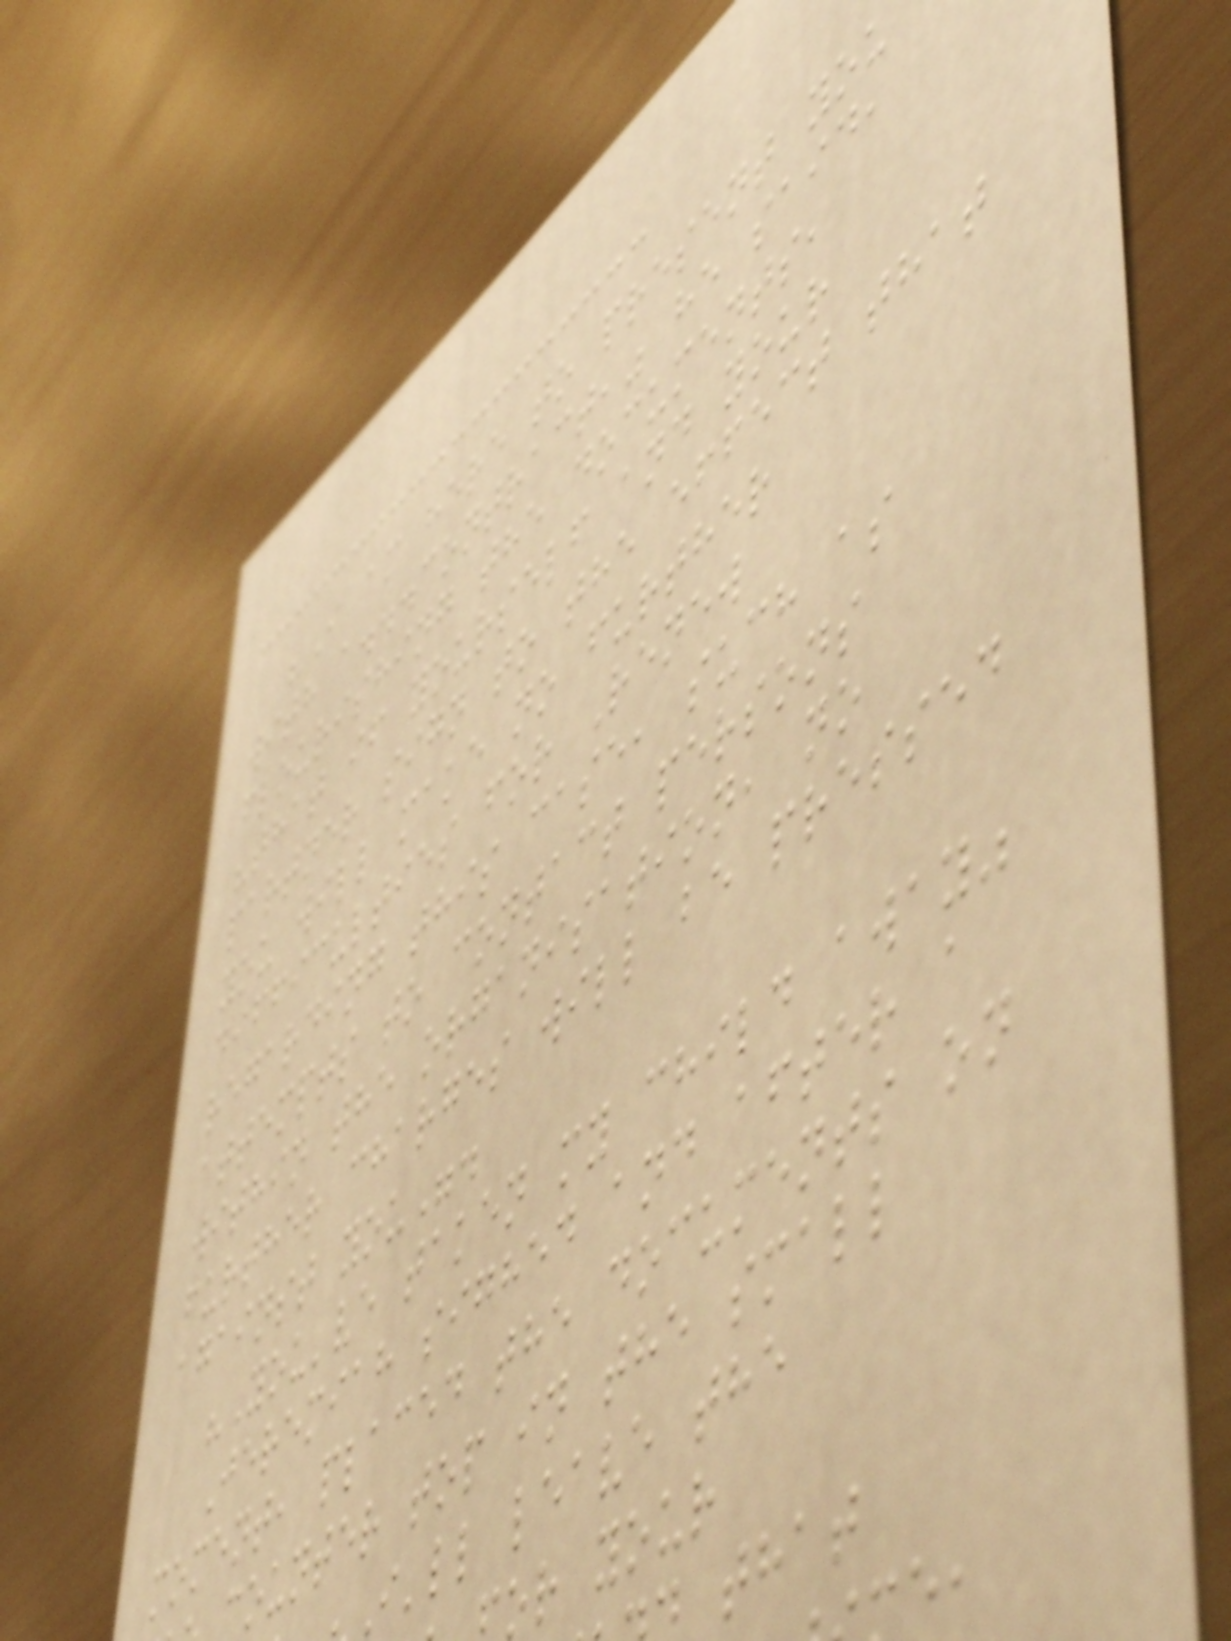"I am here to present you
with a...contract," he said,
flourishing the documents,
"that if yourself and your
partner sign to the effect that
you will make no further
difficulties for Renew
regarding this case, such as
attempts to contact persons
within the organisation, no
further charges will be pressed
against you".
"You've taken my child away"
Jeremiah sighed and after a
moment, placed the documents on
ounter top in the small
I'll leave the
or your
